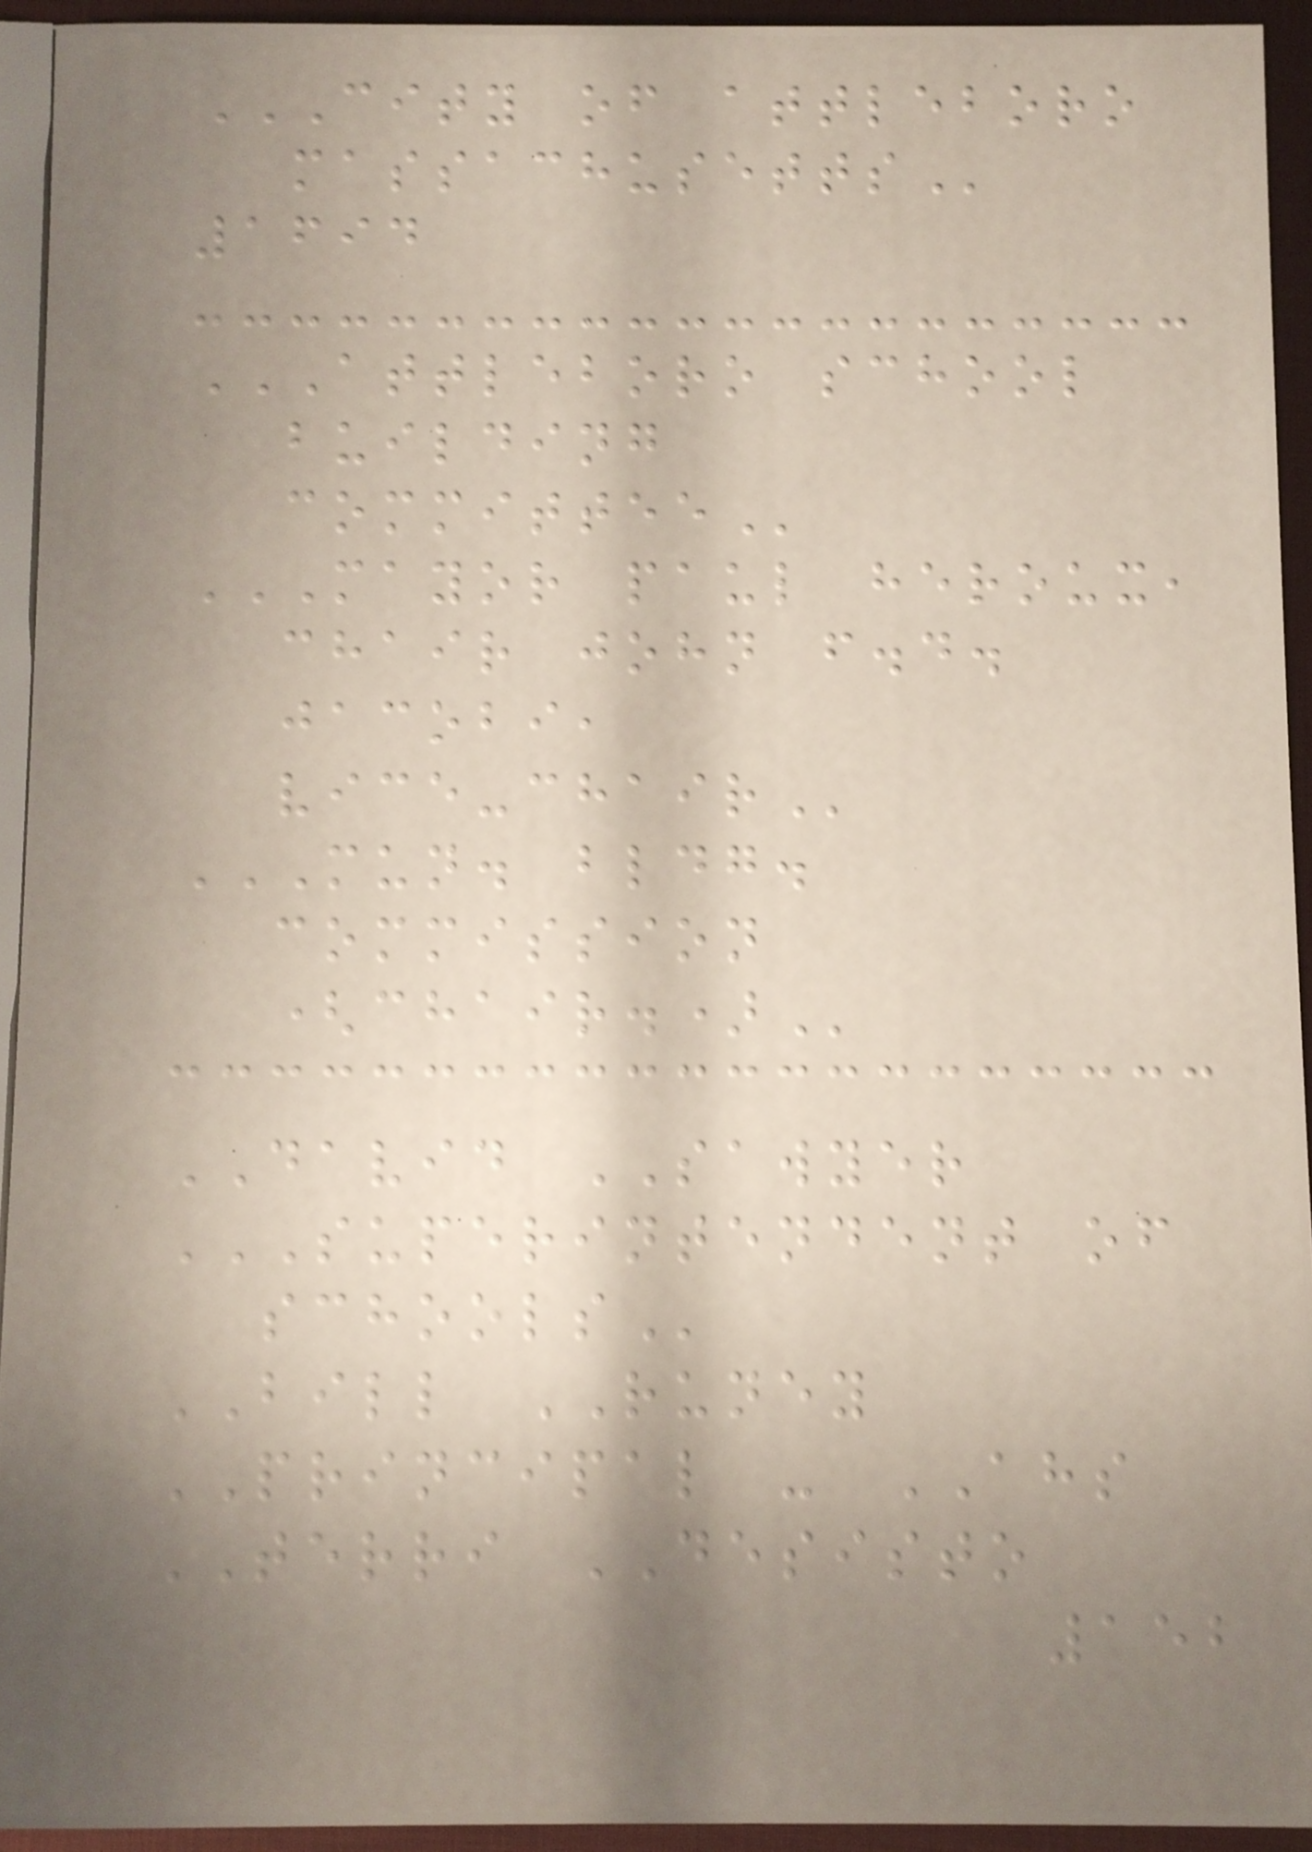CITY OF ATTLEBORO
MASSACHUSETTS
1694
ATTLEBORO SCHOOL
BUILDING
COMMITTEE
MAYOR PAUL HEROUX,
CHAIR JOHN F.D.
JACOBI,
VICE-CHAIR
MUN. BLDG.
COMMISSION
(CHAIR.)
DAVID SAWYER
SUPERINTENDENT OF
SCHOOLS
BILL RUNEY
PRINCIPAL - AHS
TERRI DESISTO
152
